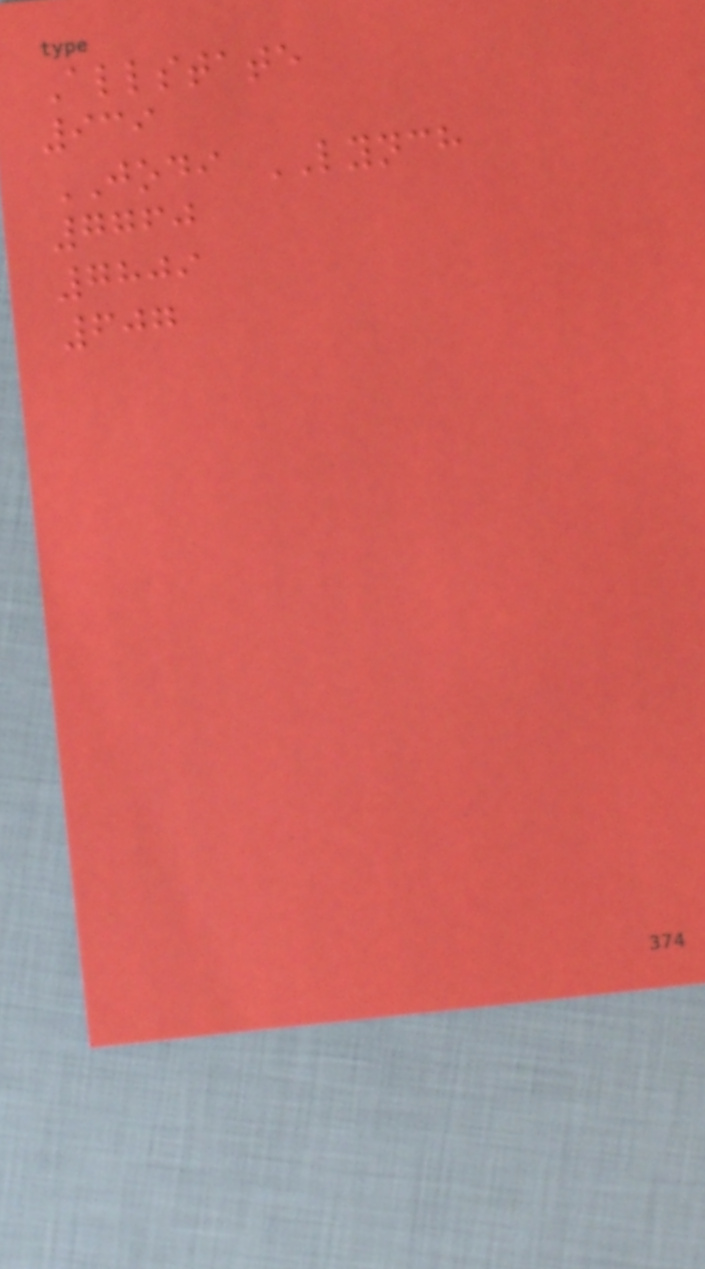Allstate
939
JODI LYNCH
7760
7809
607
